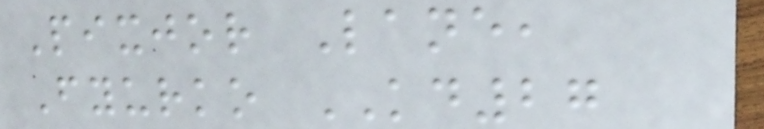Pixjor Lane,
Fyurko KD27
